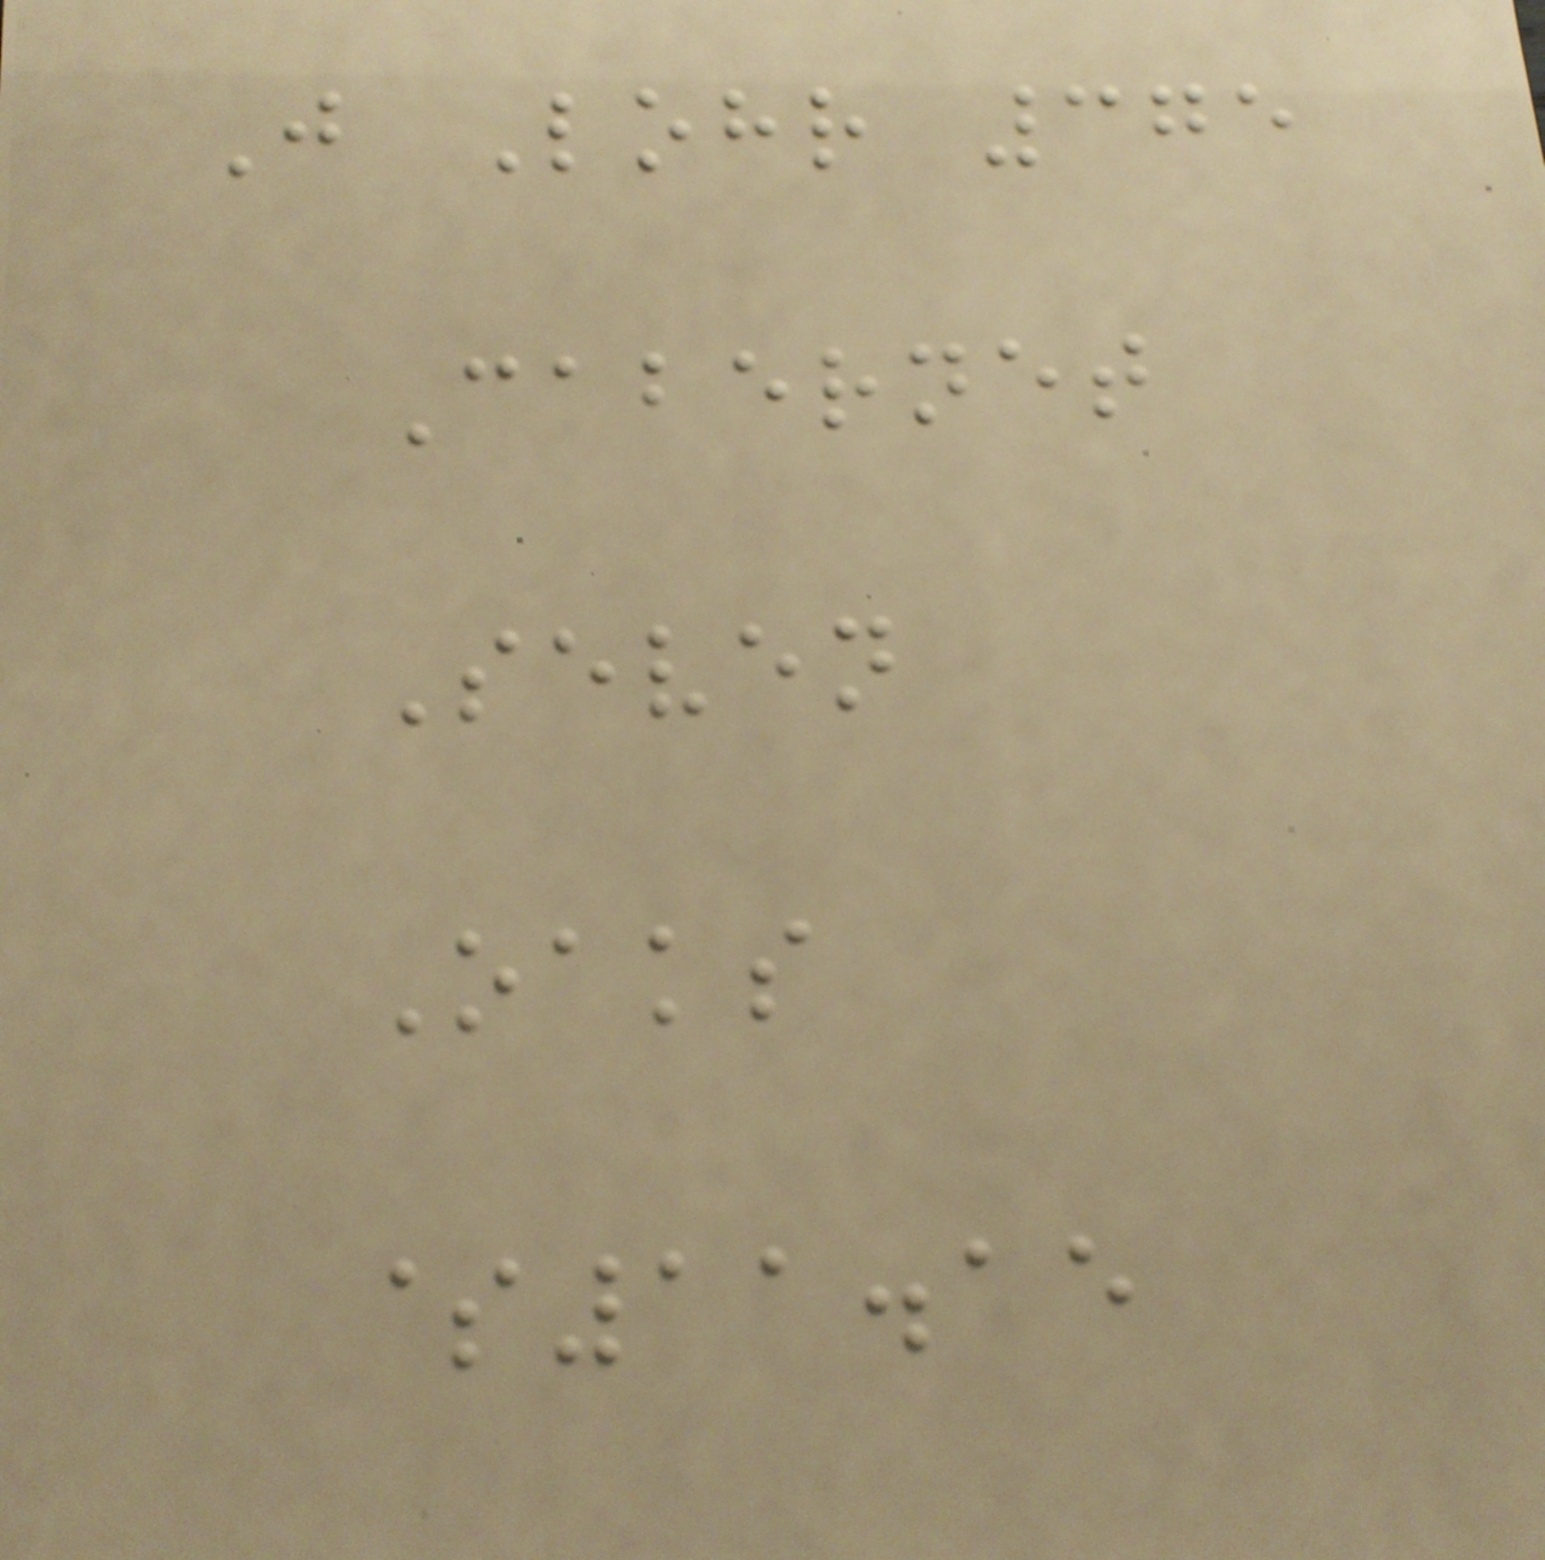J Lohr 375
Cabernet
Seven
Oaks
$11.15
